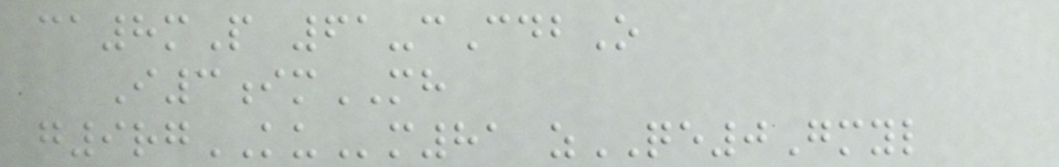ca8mP 61-cCdbO
I3imMH
g9rgKUm81 zQE0Gmyl
